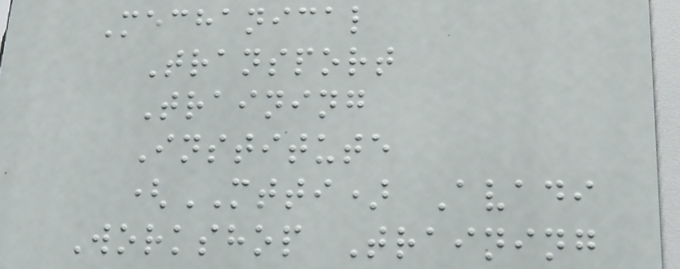Mechanical
Transport
Training
Institute
(MTTI) Avadi
Workshop Training
